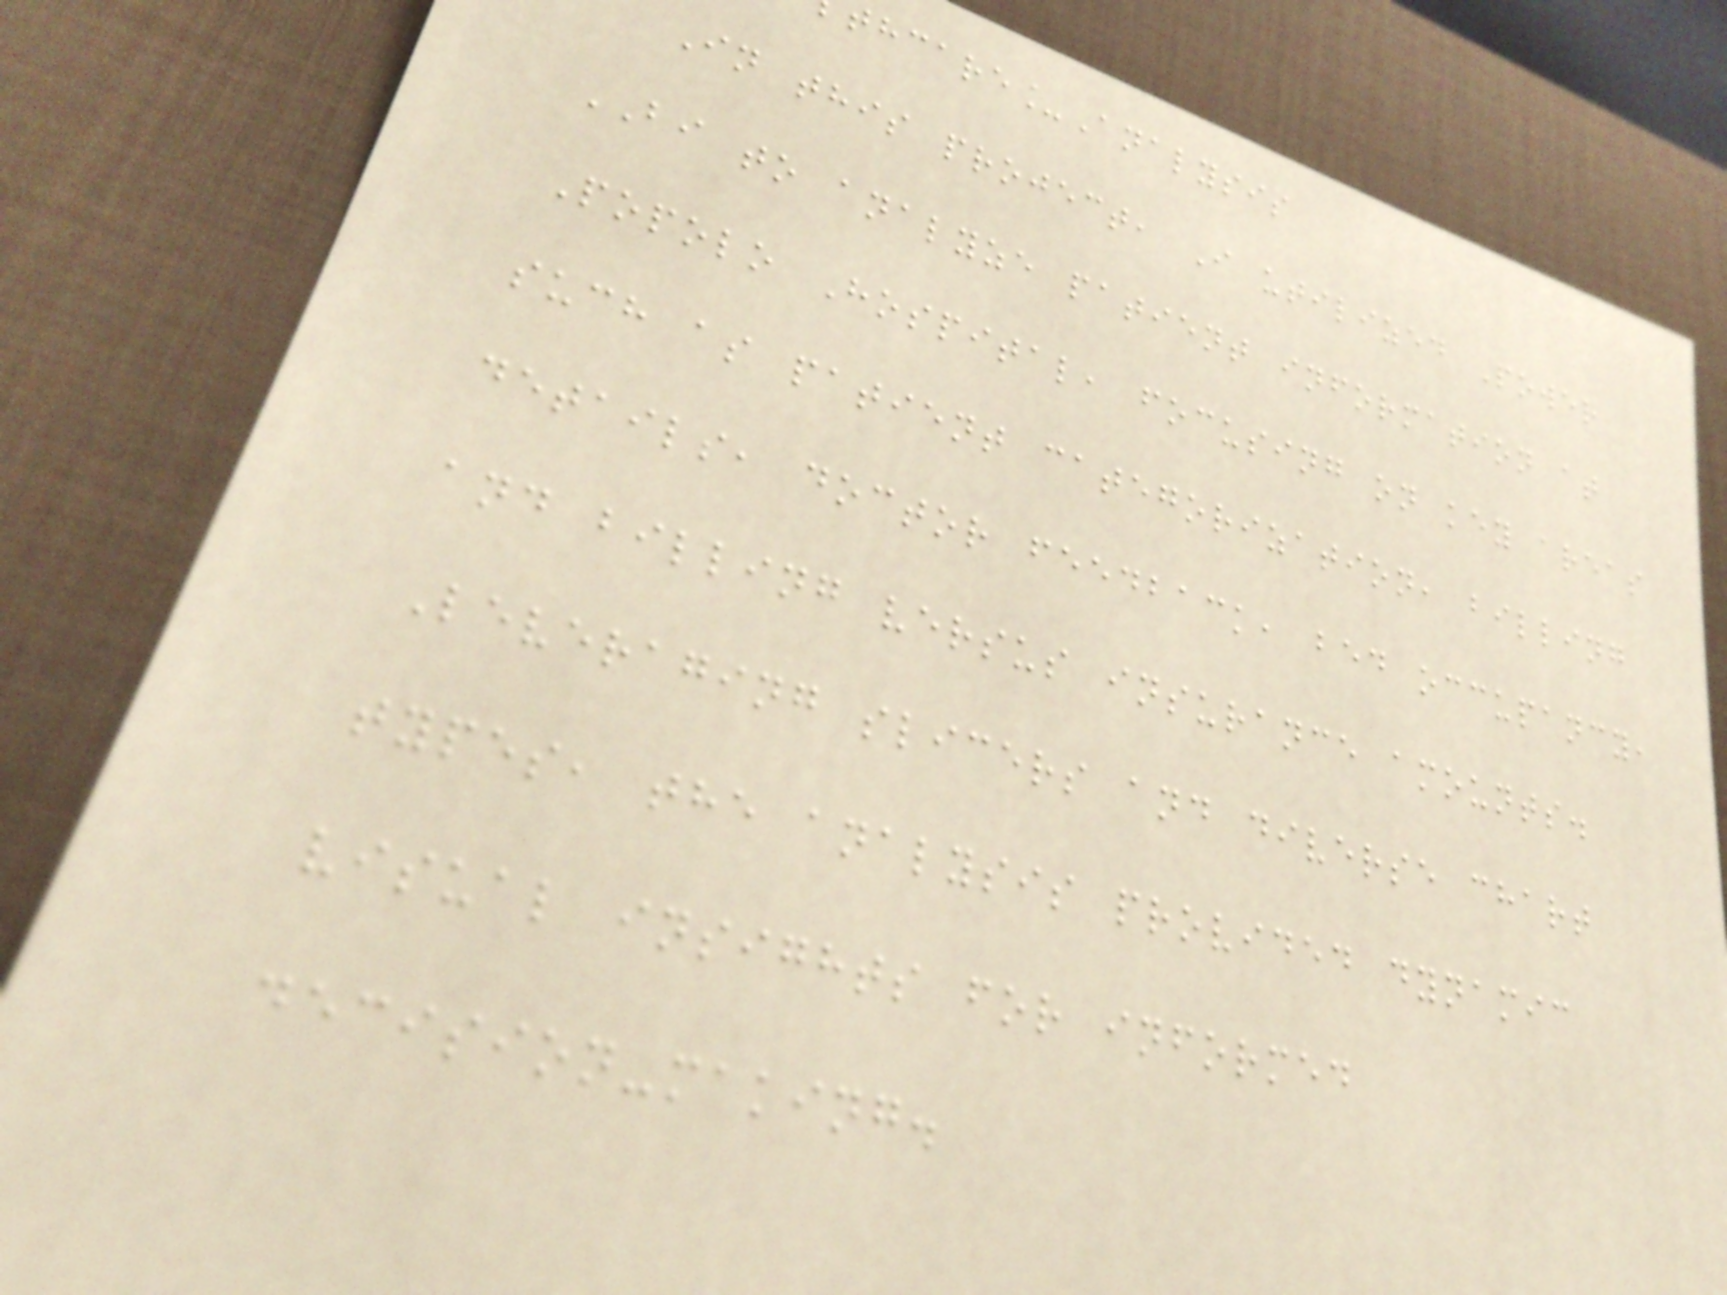thcare_Analysis
In this project, I utilized Power
BI to analyze patient information at
Popolo Hospital, focusing on key areas
such as patient categorization, billing
details, doctor feedback, bed occupancy,
and billing versus insurance amounts.
Leveraging slicers and diverse chart
types, the analysis provided dynamic
visual insights for informed
decision-making.
